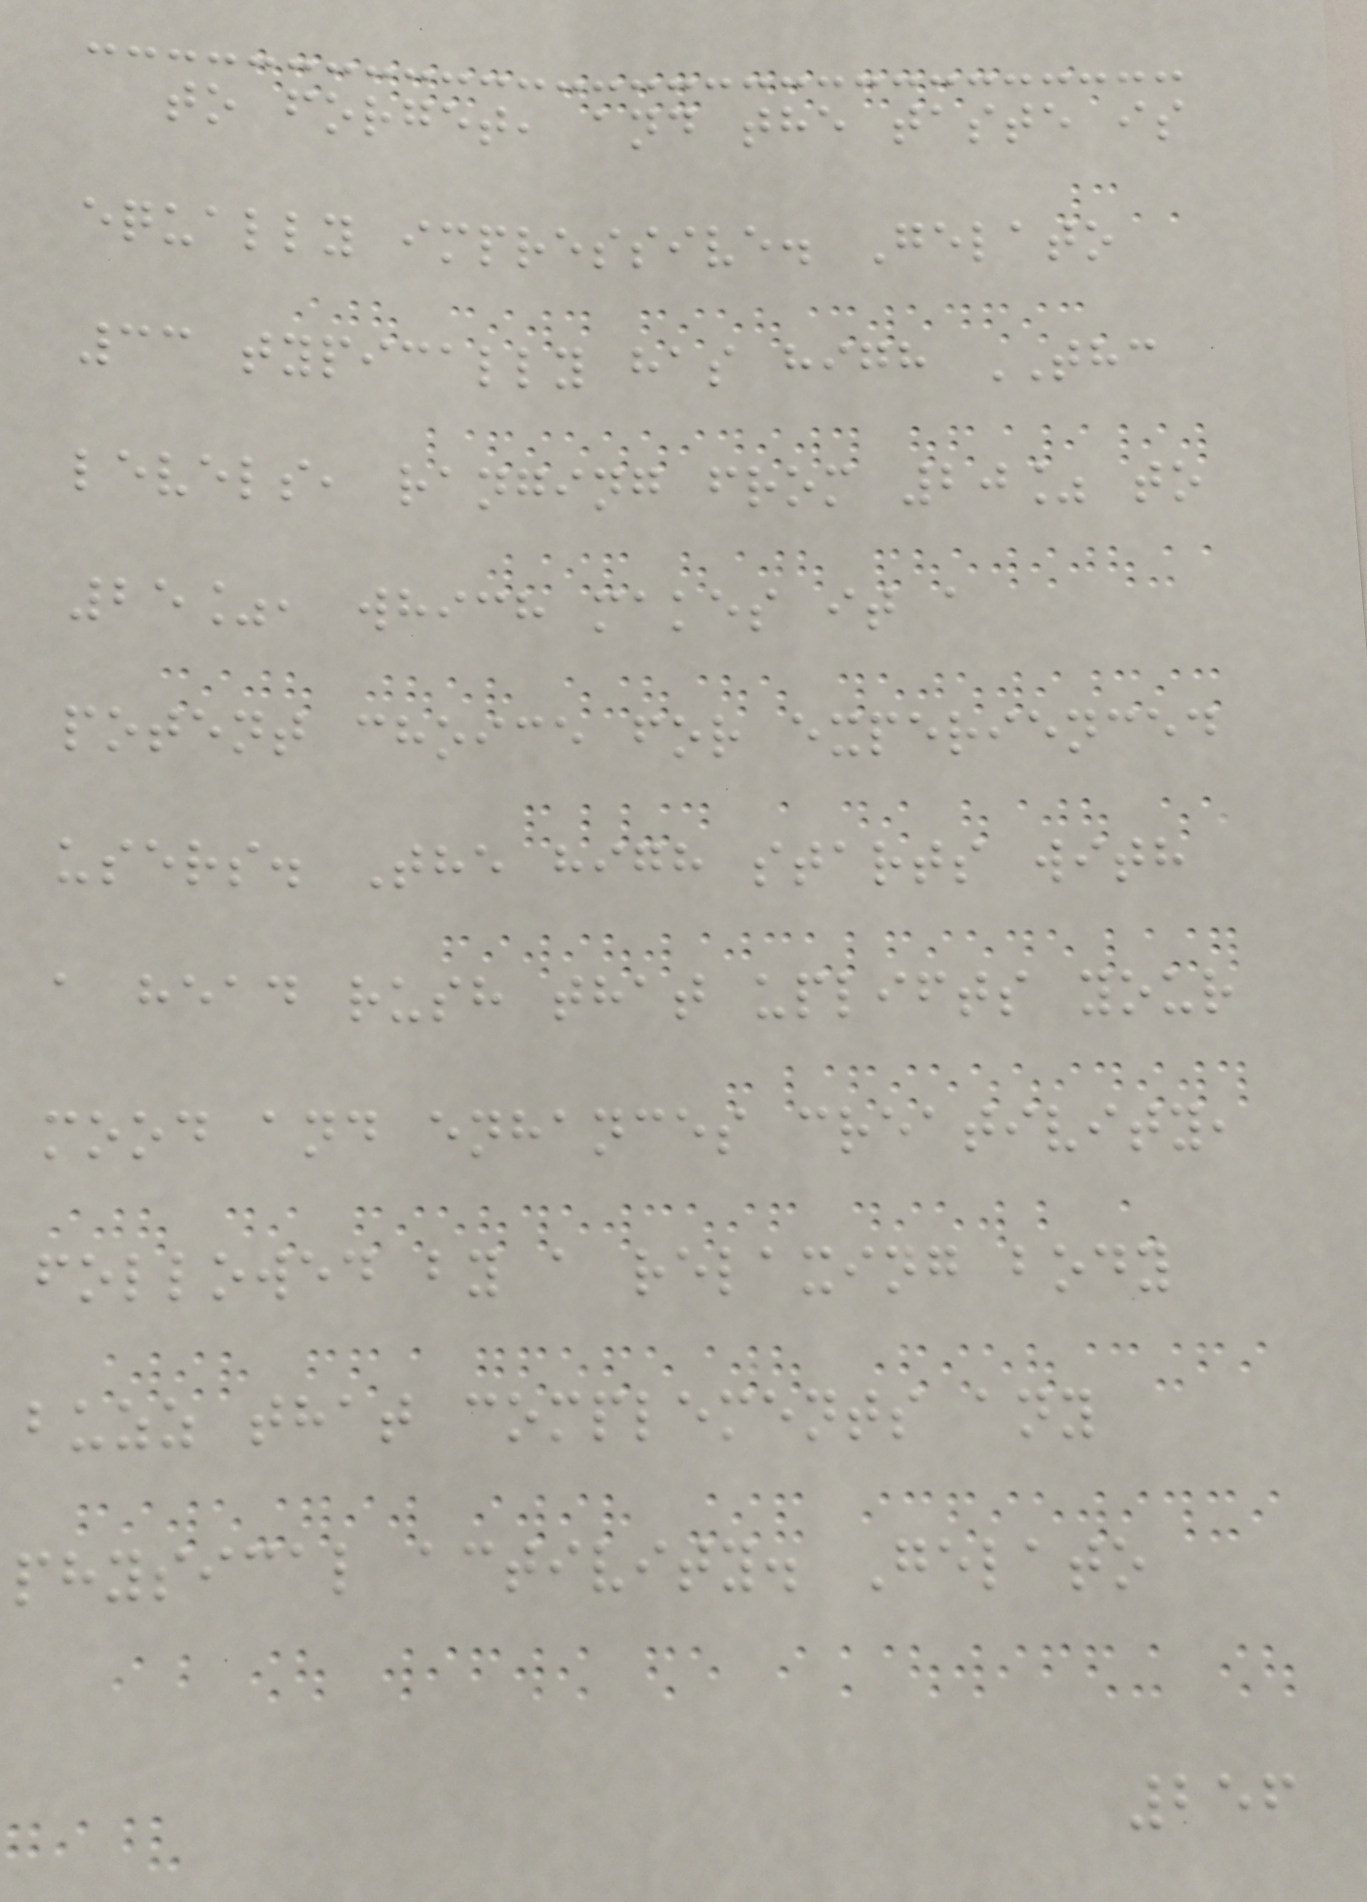to forget, and the taste is
equally impressive. Gelato
33 typically has high THC
levels, ranging from 20% to
25%, which makes it a
potent choice for experienced
users. The high starts with
a head rush that uplifts your
mood and enhances creativity,
followed by a relaxing body
buzz that complements any
physical activity. Gelato
256
